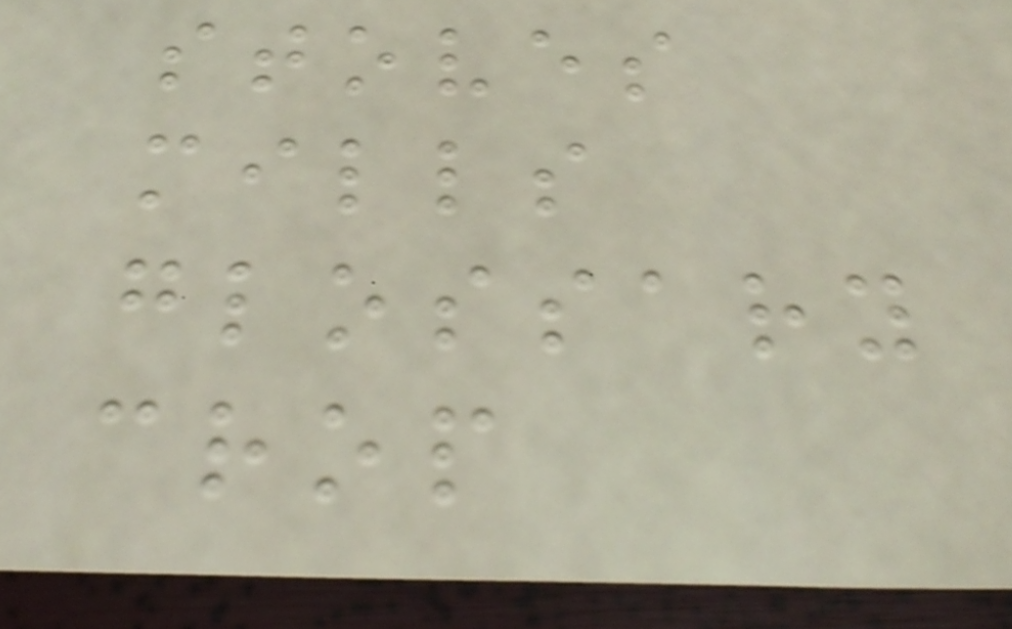stoves
mills
glossary
crop
